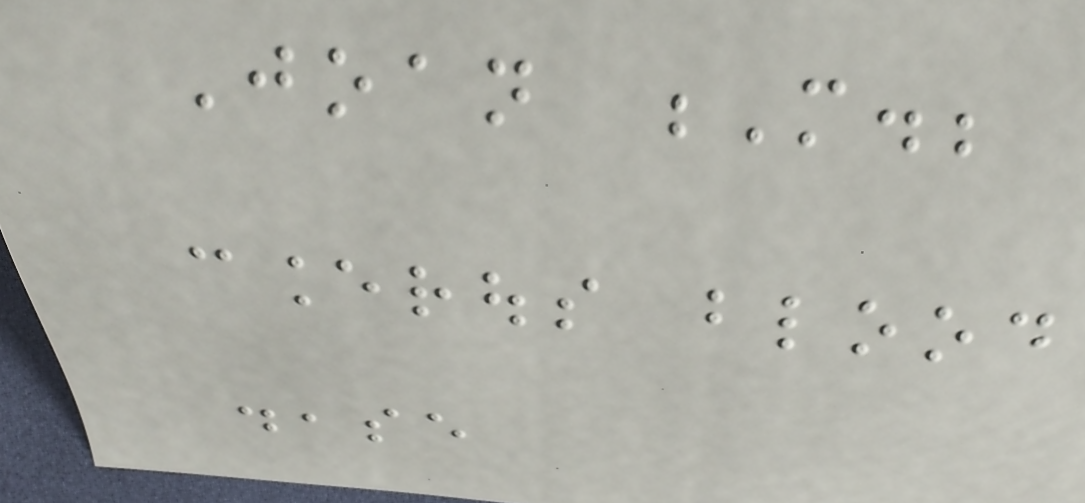Joan M.;
cancerous blood
disease
